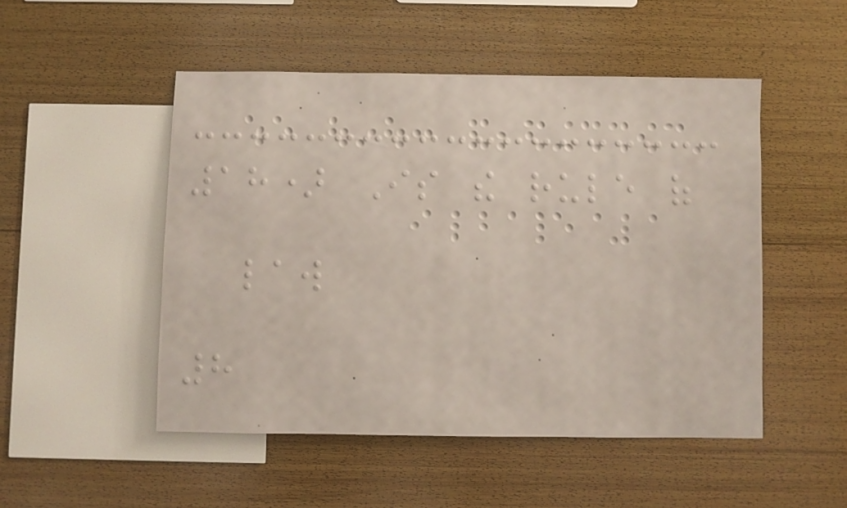18) Is the rule of
law
8
